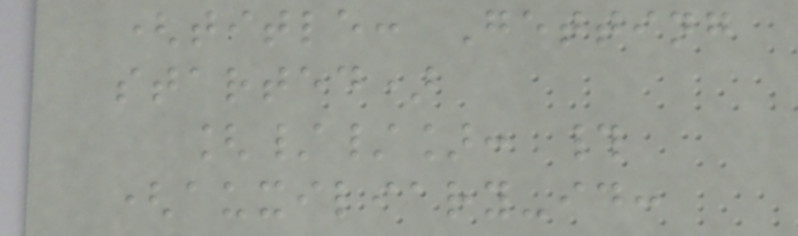(title: Getting
started)
[//]: #
(auxiliary-id:
